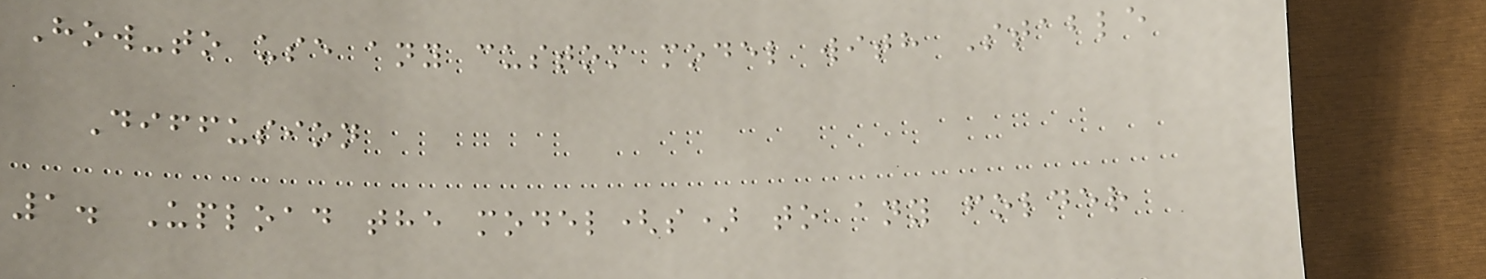How-to use any custom model with Stable
Diffusion
1. Upload the model(s) to any folder
